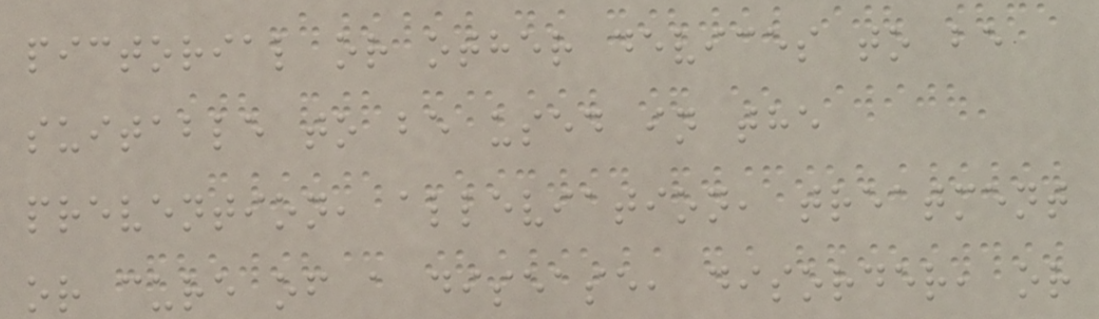pictorial or other devices to be
suitable to be used in the
prevention, alleviation, treatment
or cure of a disease, disorder, or
